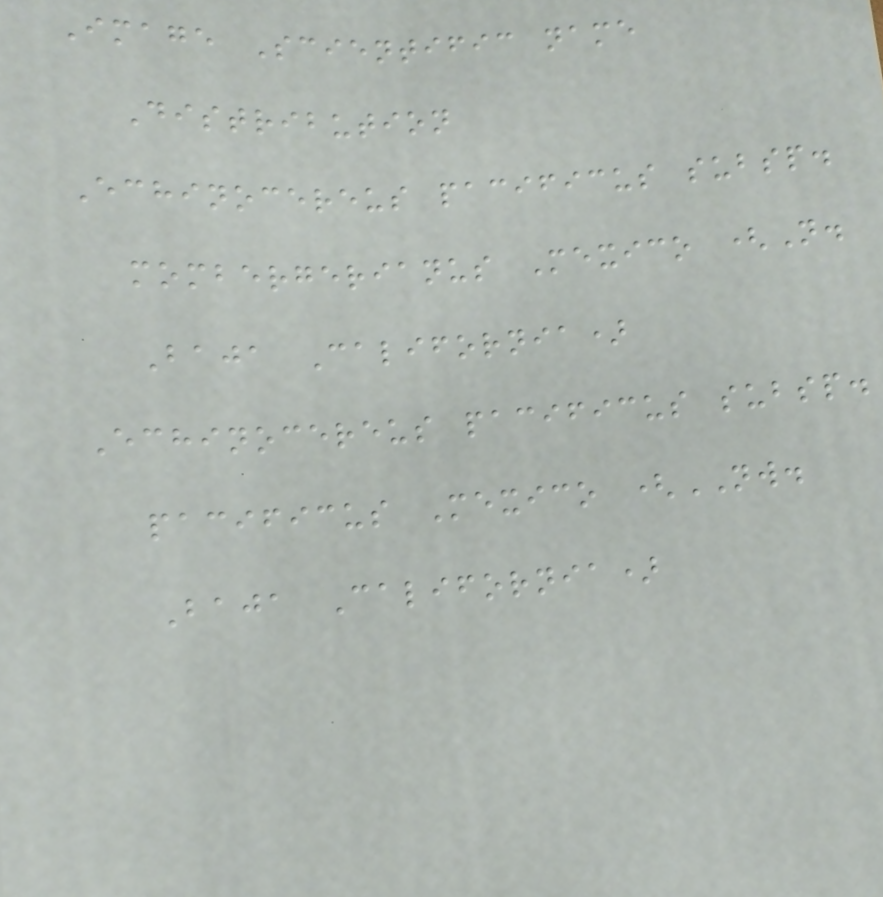Image Scientific name
Distribution
Echinocereus pacificus subsp.
mombergerianus Mexico (N.
Baja California)
Echinocereus pacificus subsp.
pacificus Mexico (NW.
Baja California)
